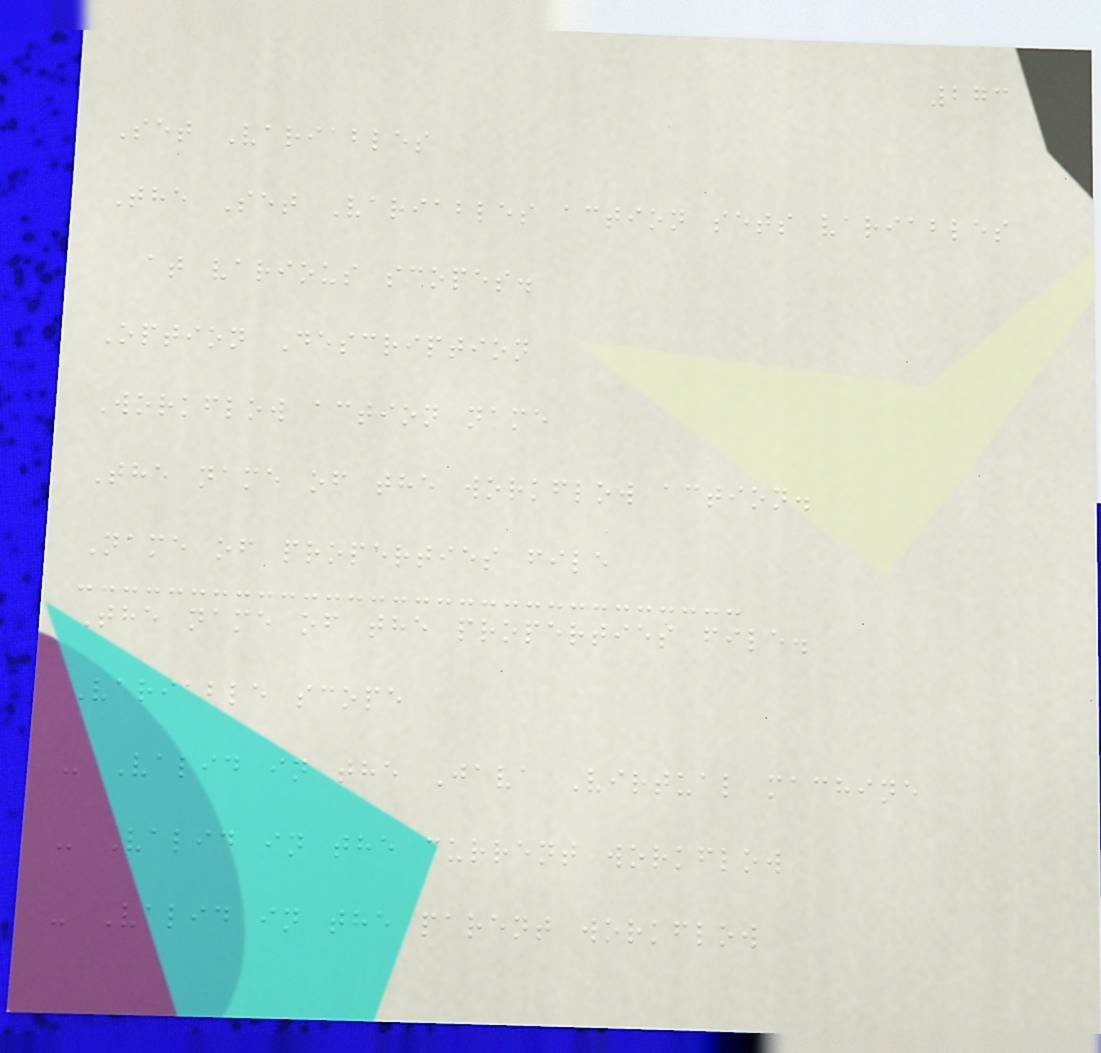273
Set Variables
The Set Variables action sets variables
at various scopes.
Option Description
Workflow action name
The name of the workflow action.
Name of properties file
The name of the properties file.
Variable scope
- Valid in the Java Virtual machine
- Valid in the current workflow
- Valid in the parent workflow
